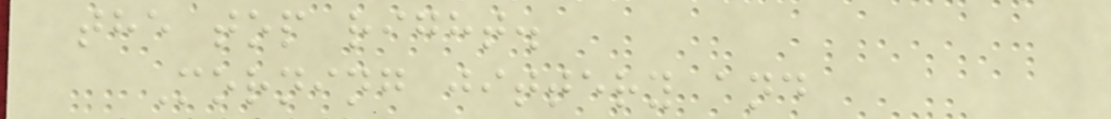the top right.
Morning jittery and
